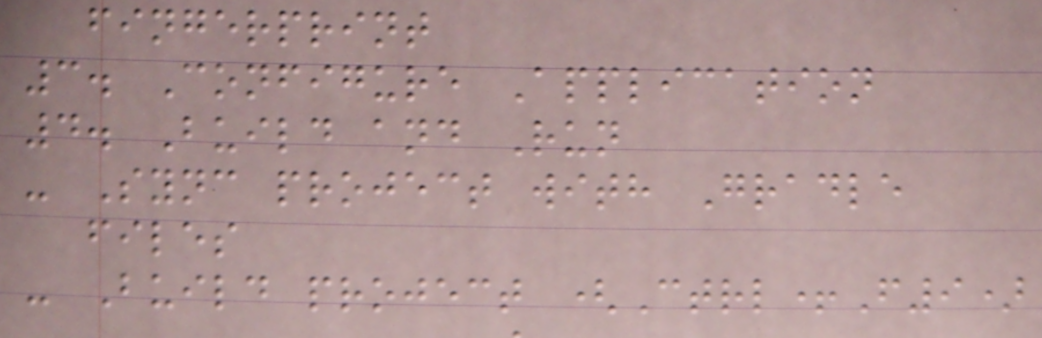fingerprint
3. Configure Application
4. Build and Run
- Sync project with Gradle
files
- Build project (Ctrl+F9)
